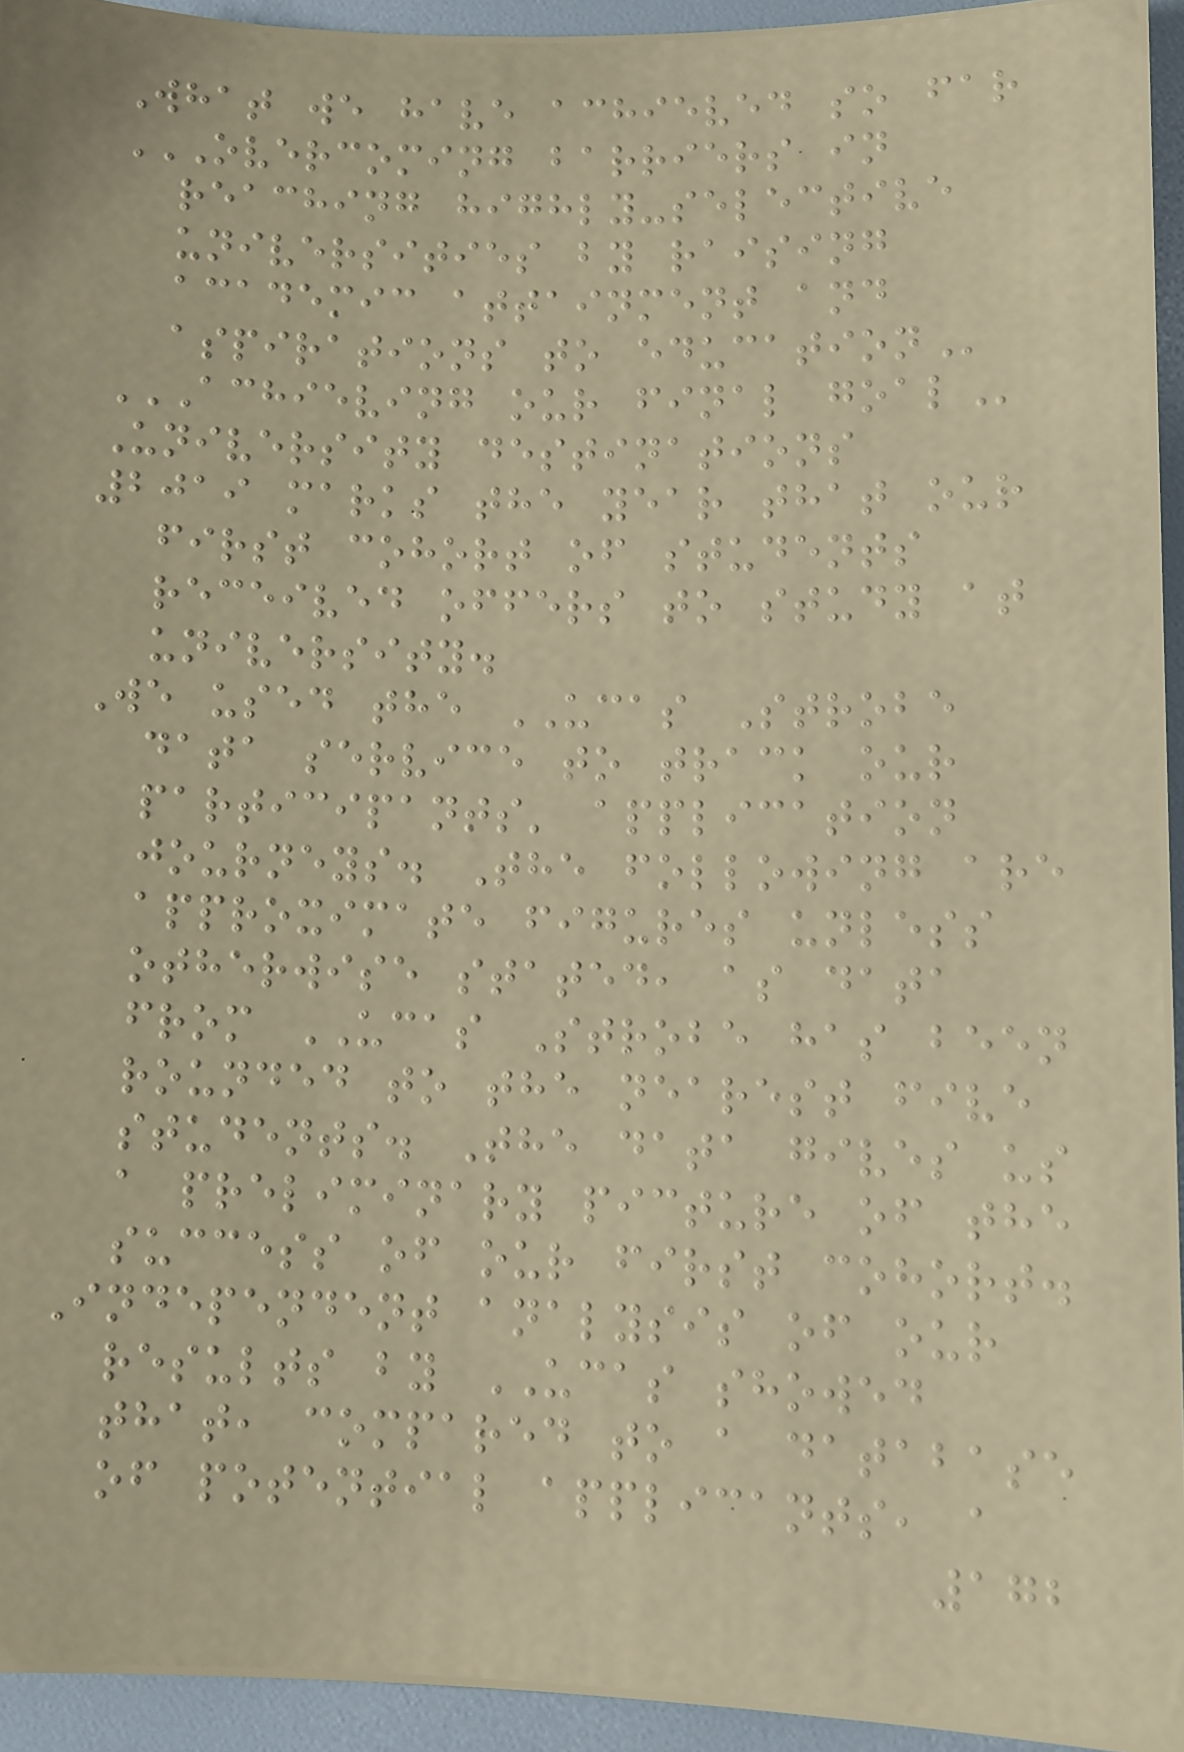What we have achieved so far
OVERCOMING BARRIERS IN
REACHING HIGHLY-SELECTIVE
UNIVERSITIES BY RAISING
ACADEMIC ATTAINMENT AND
ASPIRATIONS TO EDUCATION
ACHIEVING OUR FINAL GOAL
University destinations
2019 marks the year that our
first cohort of students
received offers to study at
university.
We used the UCAS Strobe
data service to track our
participants' application
journeys. The following are
approximate figures unless
otherwise stated, as data
from UCAS Strobe has been
rounded to the nearest five
students. The data gives us
a preliminary picture of the
success of our first cohort.
Independent analysis of our
results by UCAS showed
that, compared to a database
of potential applicants, a
172
